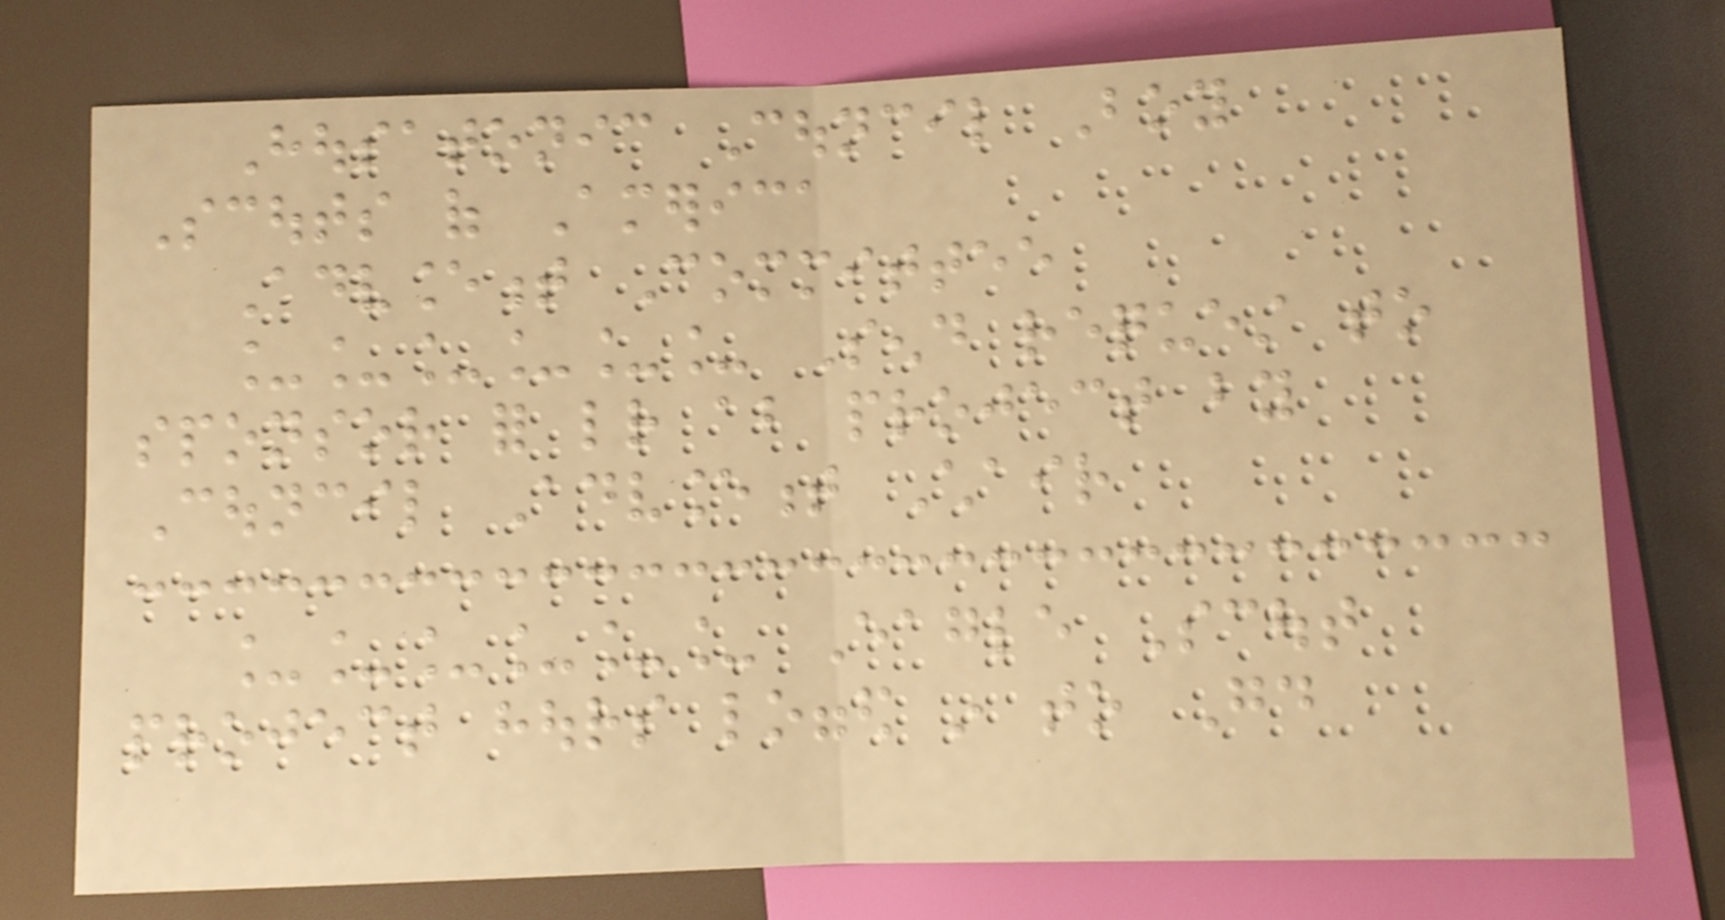Housatonic Council Boy
Scouts of America
Advancement Committee
______ Send request to
sponsor for letter about project by
Council Advancement Chair
______ Eagle Scout
project hours logged in to Good
